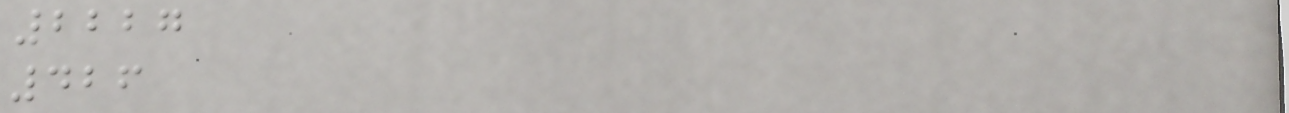2227
426
